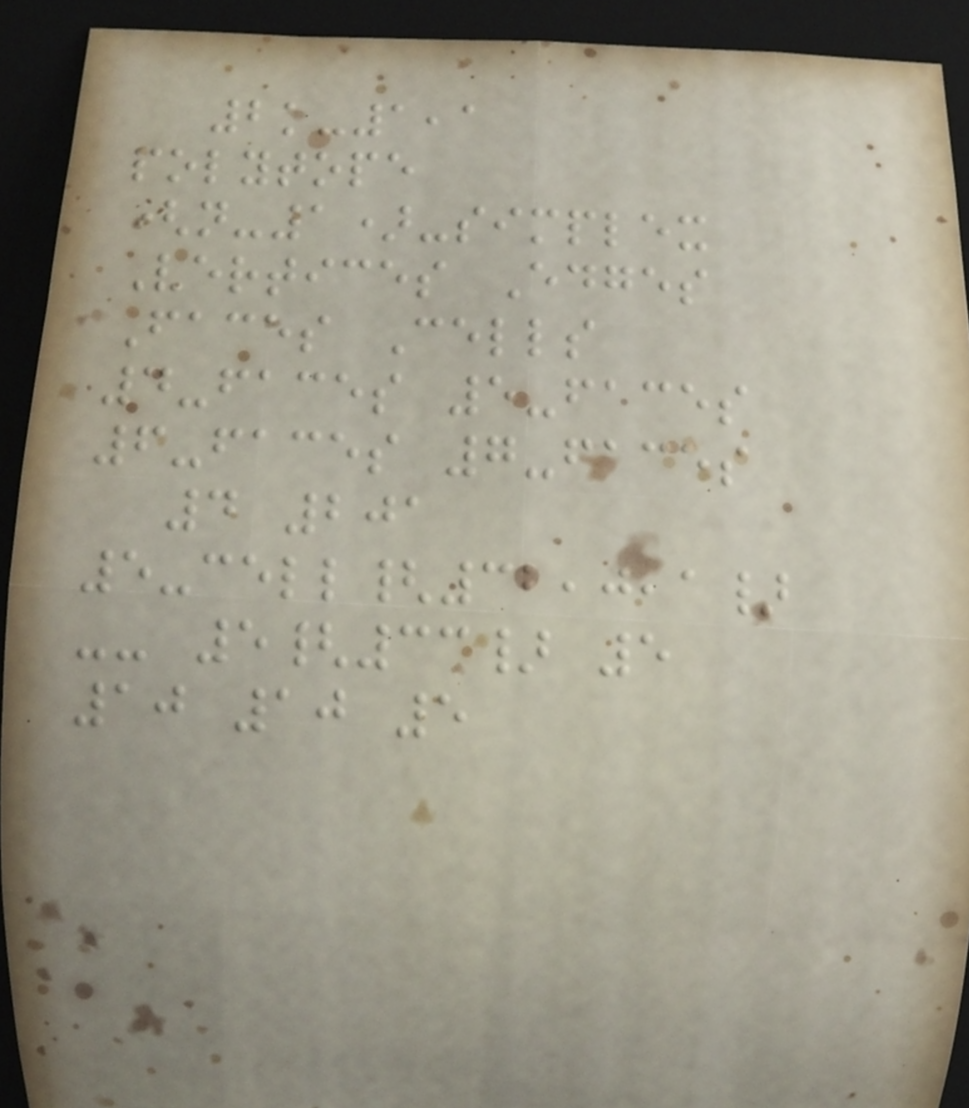2k-1,1
polytope
(n-1)-simplex
Vertices Edges
Faces Cells
4-faces 5-faces
6-faces 7-faces
4 201
5-cell{32,0,1}
-- 5{33} 5
10 10 5
